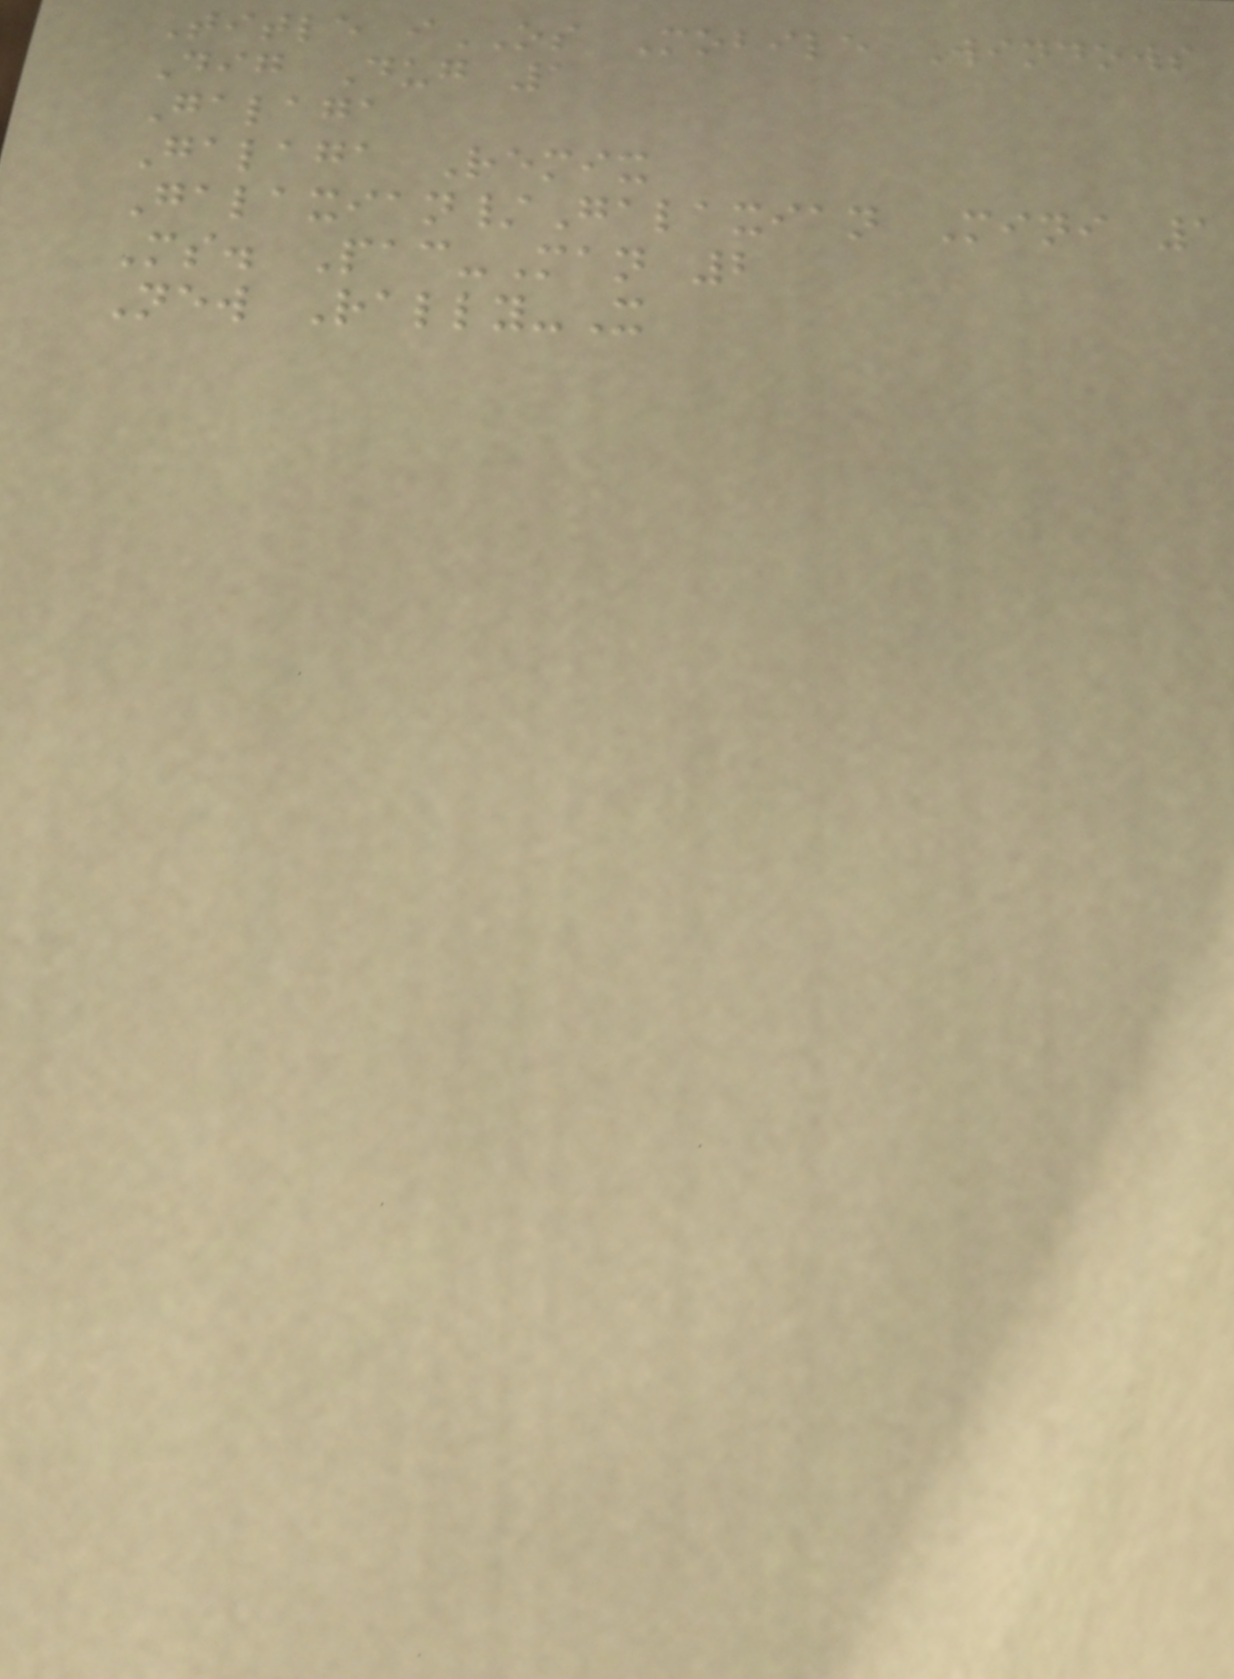Title iOS Mobile Windows
Dig Dug 1
Galaga
Galaga Remix
Galaxian/Galaxian Mini 1
Ms. Pac-Man 2
New Rally-X
